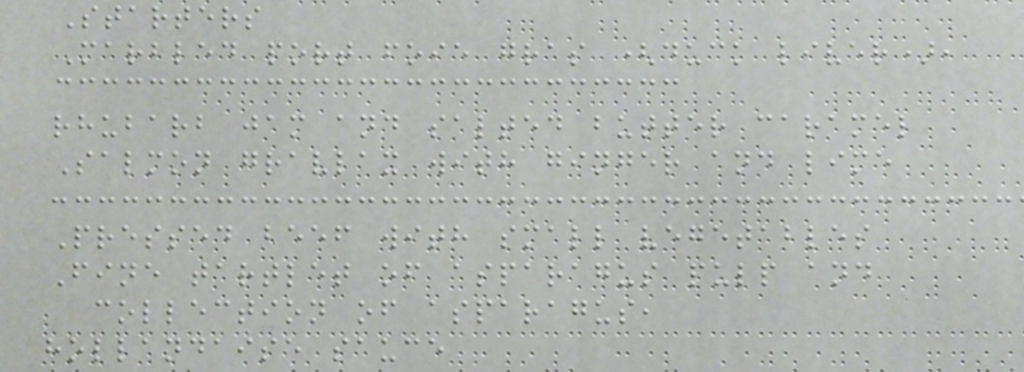Starters
Marbled port foie gras (duck liver),
rhubarb jam and salted butter caramel
Salmon gravlax with ginger and lime
Pressed beef with small vegetables
Fine tartlet of asparagus pulp and
collection of asparagus,
hollandaise sauce
